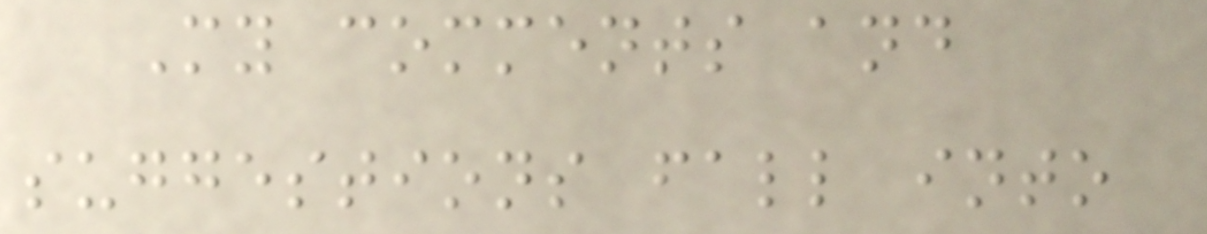My comments and
suggestions fall into
